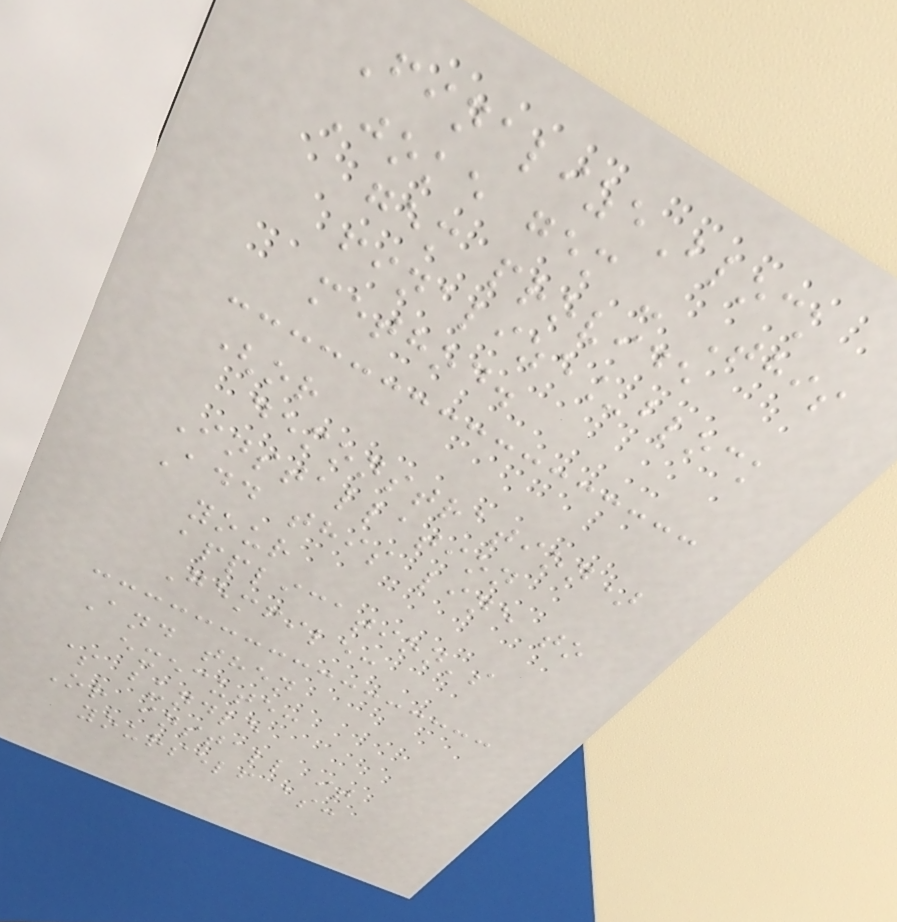FinalizeBlock
Joke gem - This
gem provide
finalize_block
method.
(or
demonstration)
Installation
Add this line to
your
application's
Gemfile:
And then
execute:
$ bundle
Or install it
yourself as:
